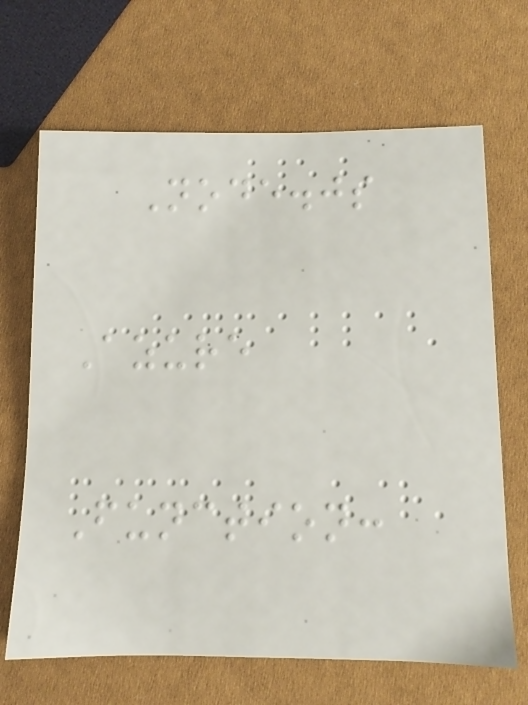Node.js
Azure
Function:
